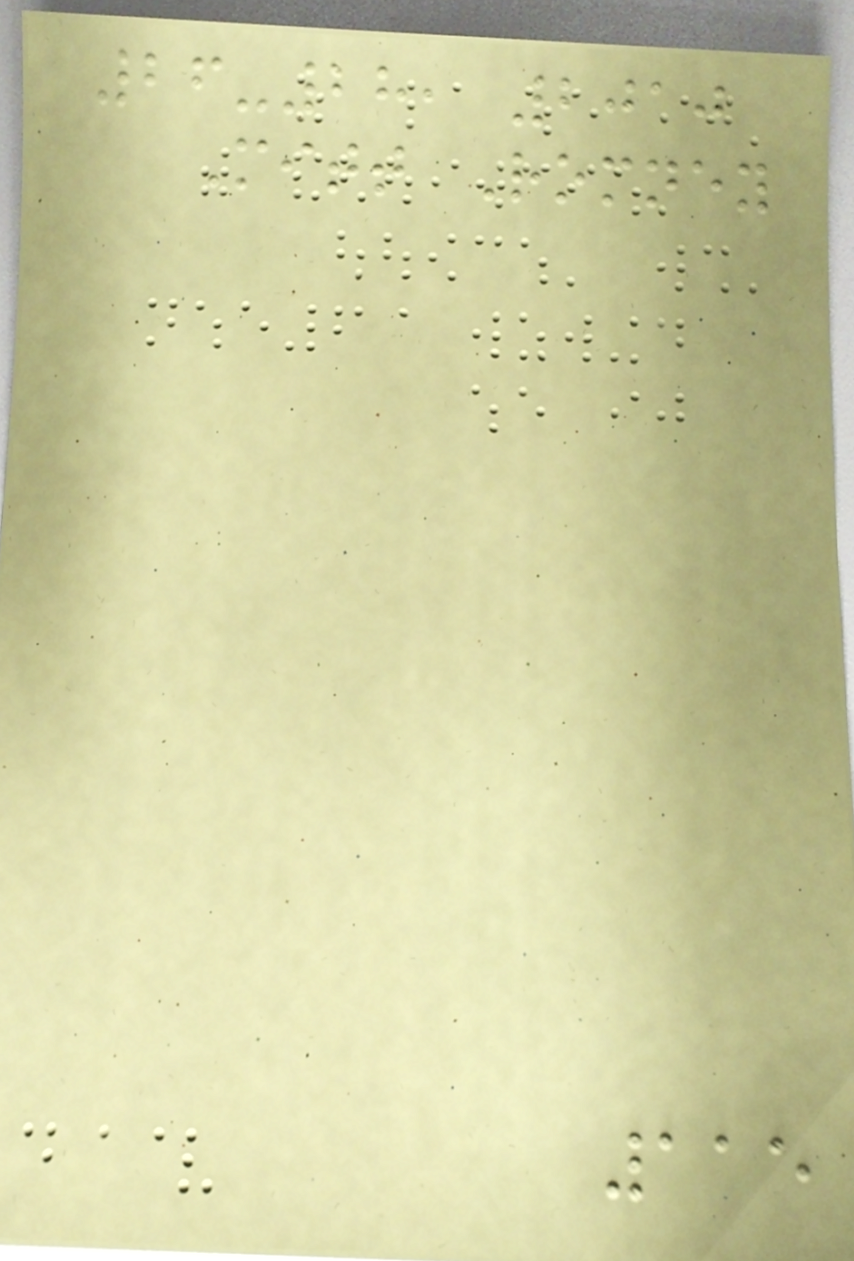26-28, 2010
Mitt Romney
115
